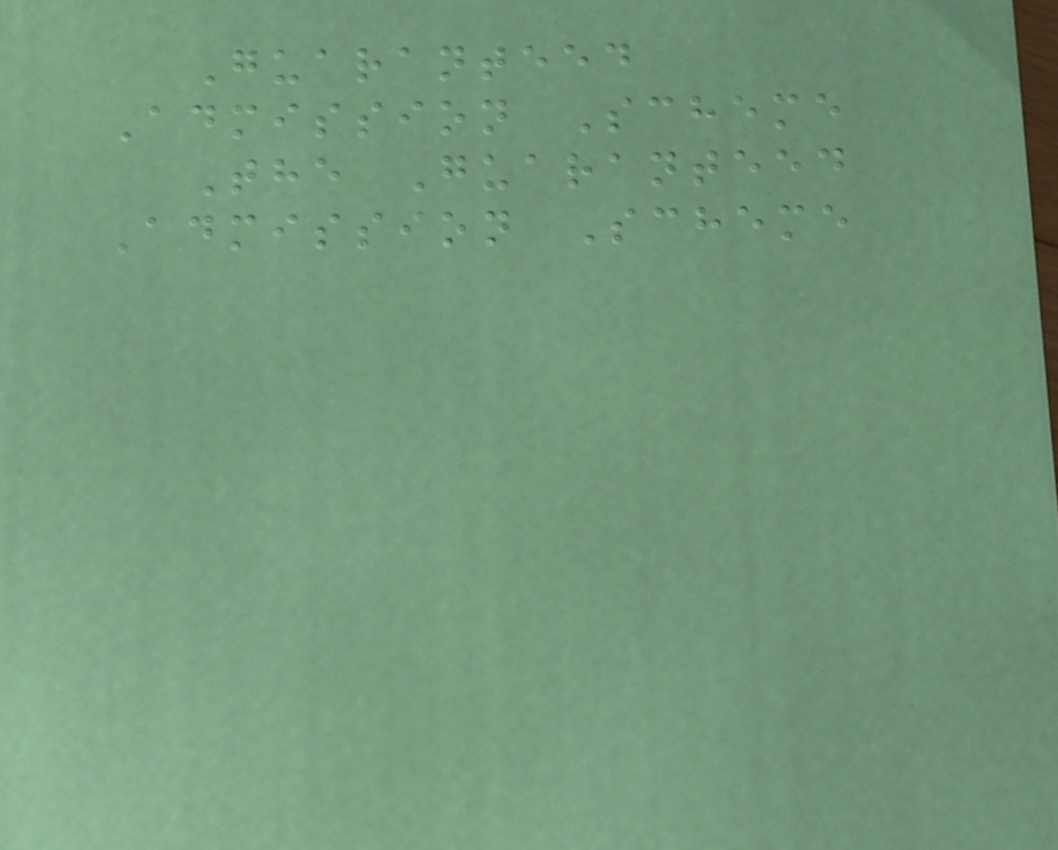Guaranteed
Admission Scheme
The Guaranteed
Admission Scheme
